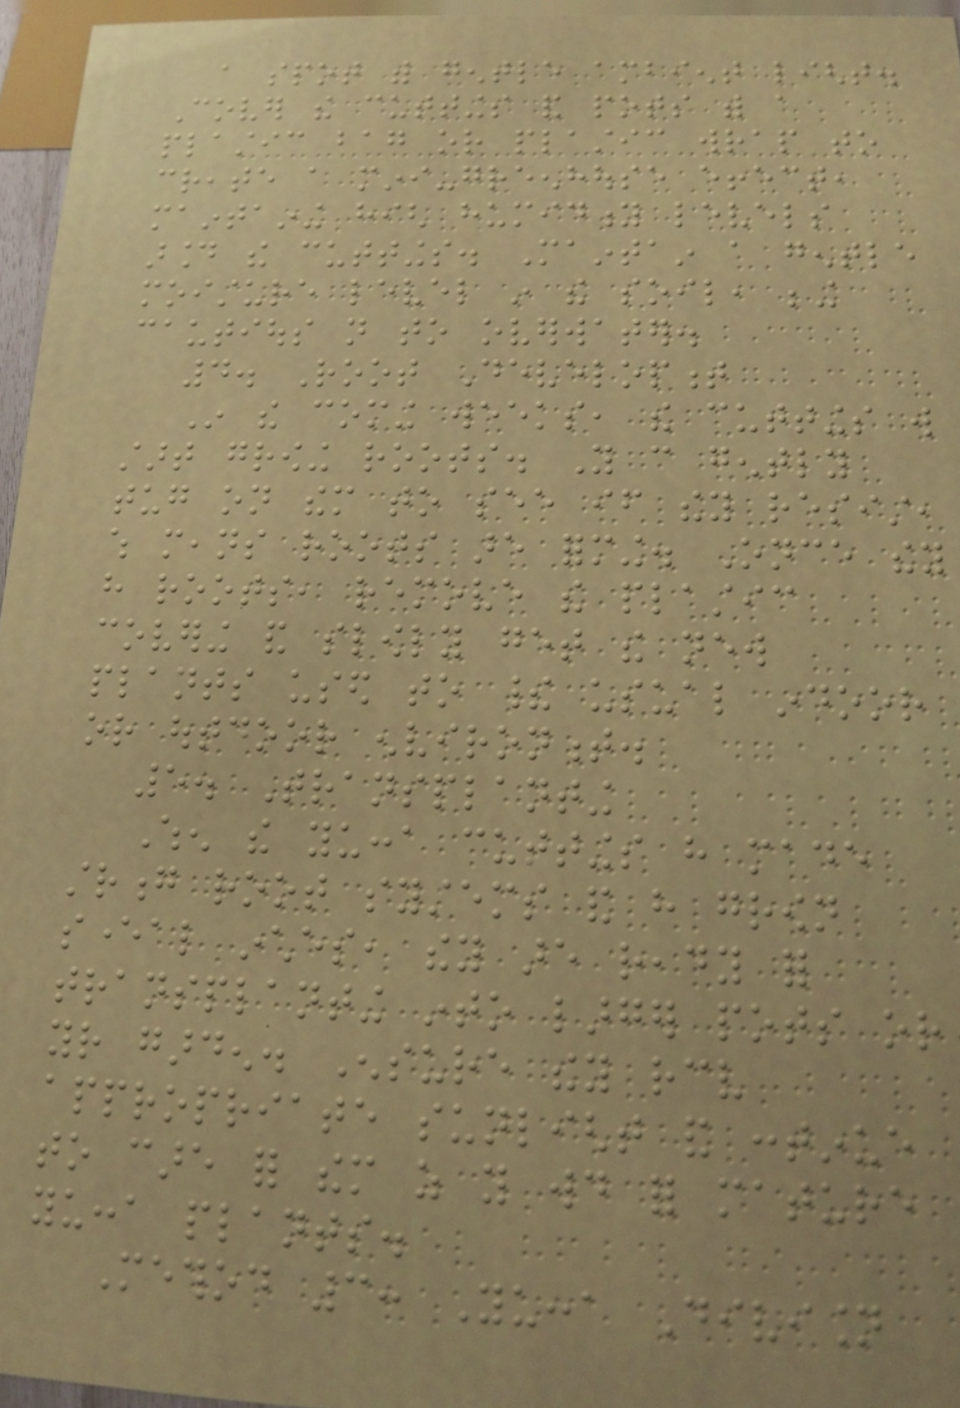a spot with gentle ambient light.
Cover the cuttings and pots with a
plastic bag or plastic wrap to
create a mini-greenhouse effect,
maintaining high humidity levels
around the cuttings. Maintain a gentle
moisture level in the soil, being
cautious not to overwater.
4. Root Development
In the coming weeks, the cuttings will
start growing roots. You can gently
tug on them to see if they resist,
which means roots are forming. Once they
have roots, remove the plastic
covering and slowly get the new
plants used to their usual indoor
or outdoor environment.
5. Transplanting
When the yucca cuttings have made
strong root systems and have grown
several inches, they are ready for
transplanting into larger pots or
your garden. Ensure they receive
appropriate sunlight and continue
to care for them as you would for mature
yucca plants.
Method 3: Yucca Division
